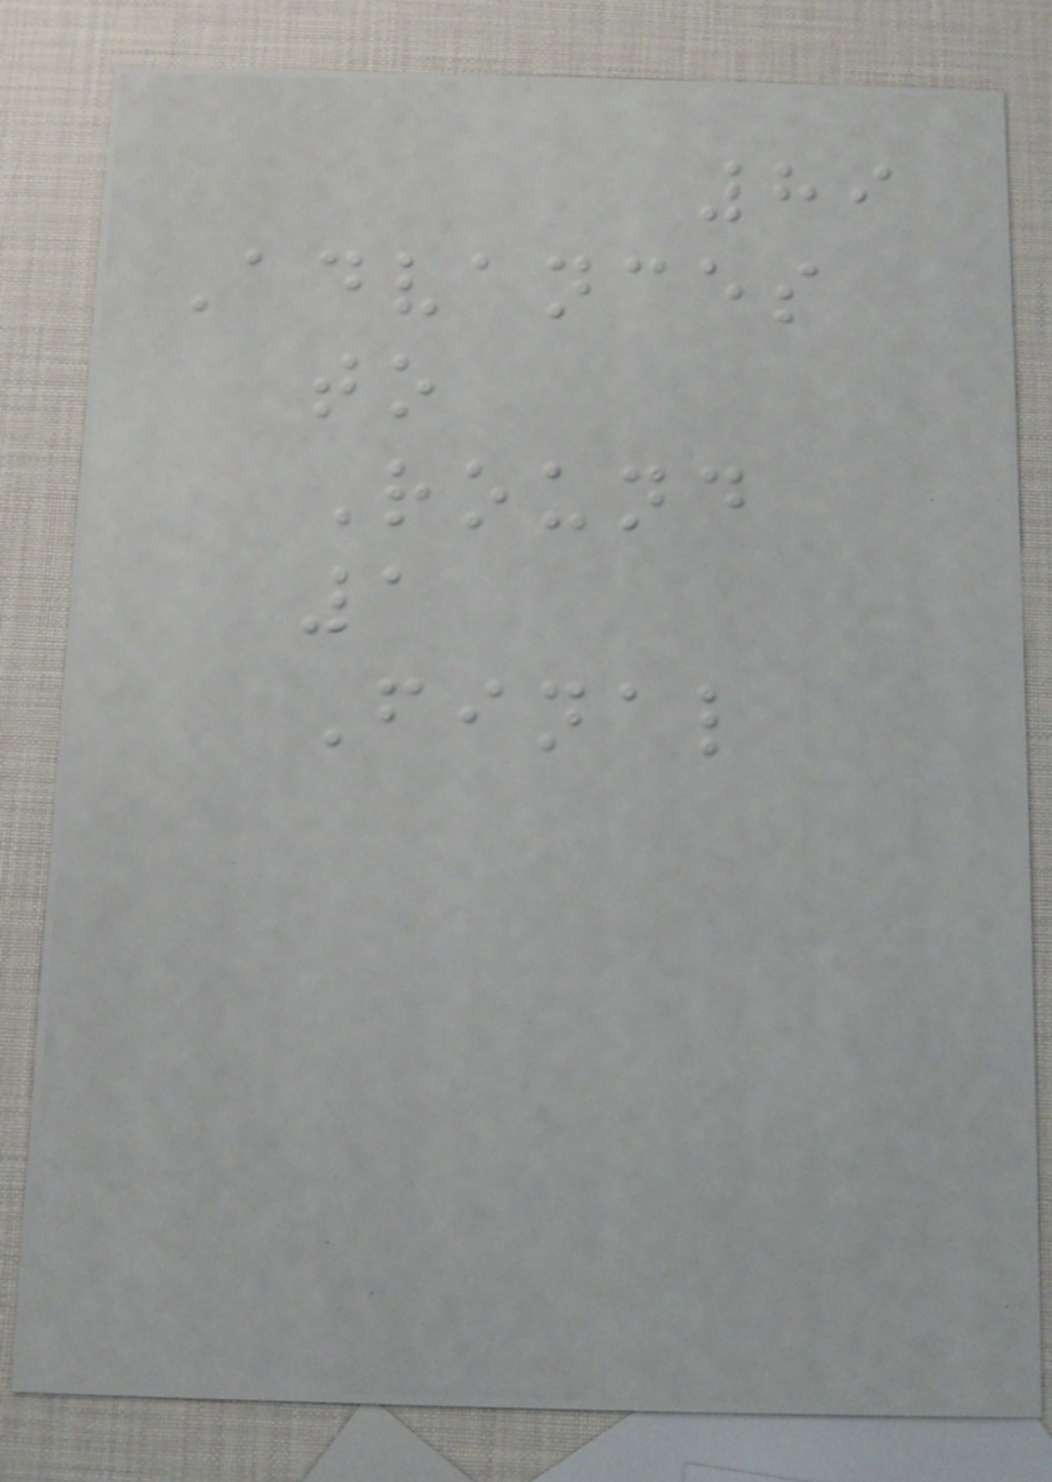89
Advances
to
Round
1
Final
